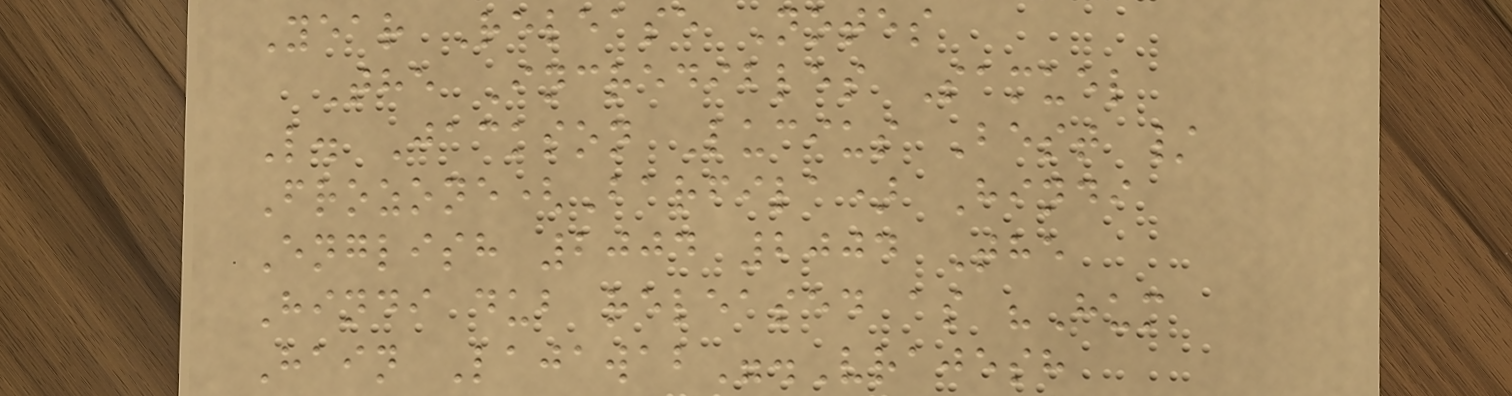Year Release Notes
The Incredibles Samuel
L. Jackson Lucius Best /
Frozone(Barfila) Hindi
English 2004 2004 The
Hindi dub released as "Hum
Hain Lajawab".Vrajesh
